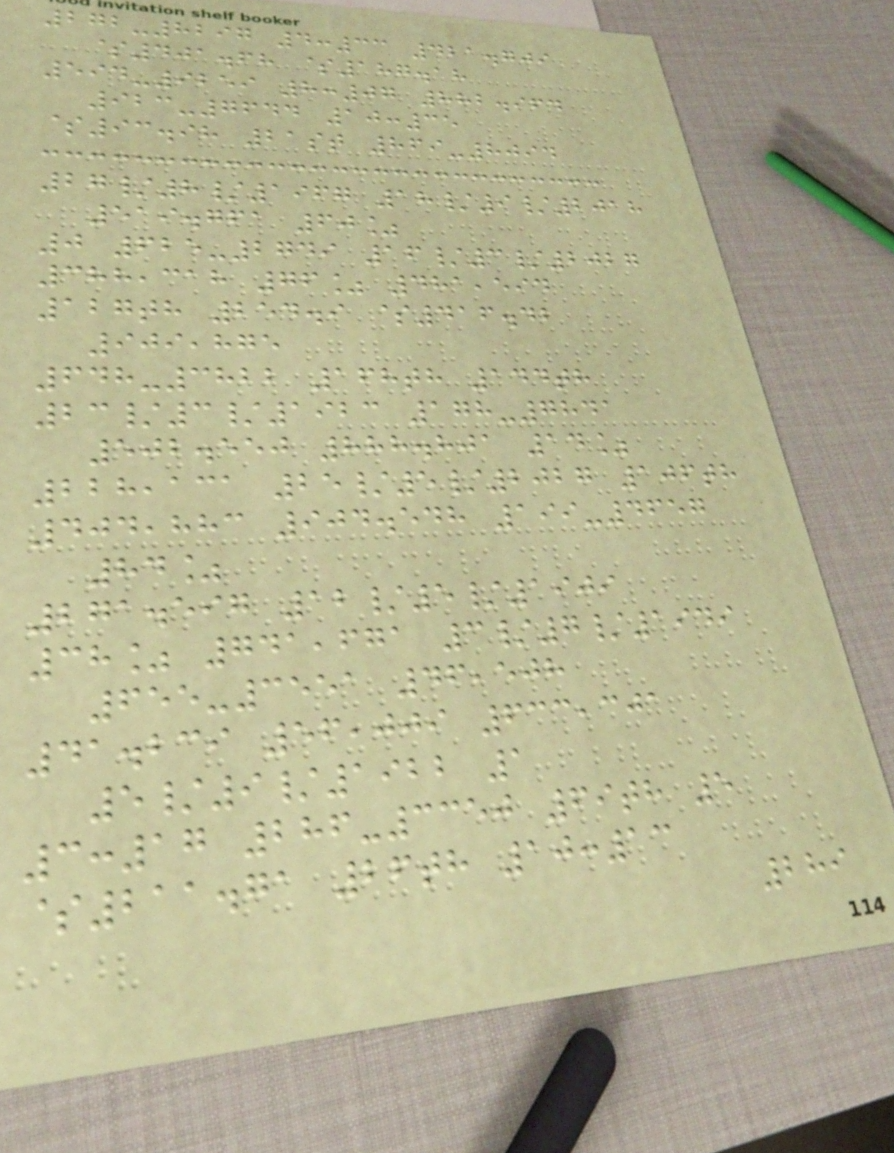272-8297 4:33 421.709
$401.68 $187.18
594-9259 8:07 882.964
923-7644 10:35
$93.98 21st 869-8094
27/8/1967 18/9/2018
519.761 60%
0 625-2749 16/3/2027
388,318 76% 481,594
127th 254.9 $416.42
909,875
648-3822 168th 144th
23/3/1923 178-7841
502.550 888.801 14%
228,131 25/5/2027 106th
404,883 904.548 199-4657
84%
271.597 12/5/1909
38% 741,671 3/7/1949
655-3551 46,508
41.239 56,009 633,301
5/9/1922 1
3:17 286-3350 69th 5
$211.71 26th 10:13
289
